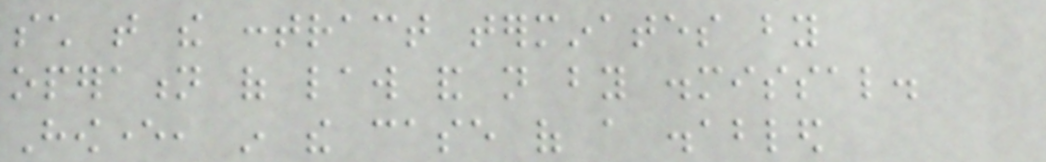such that the contract terminates by
operation of law and not by dismissal.
However, in the case of a disabled
